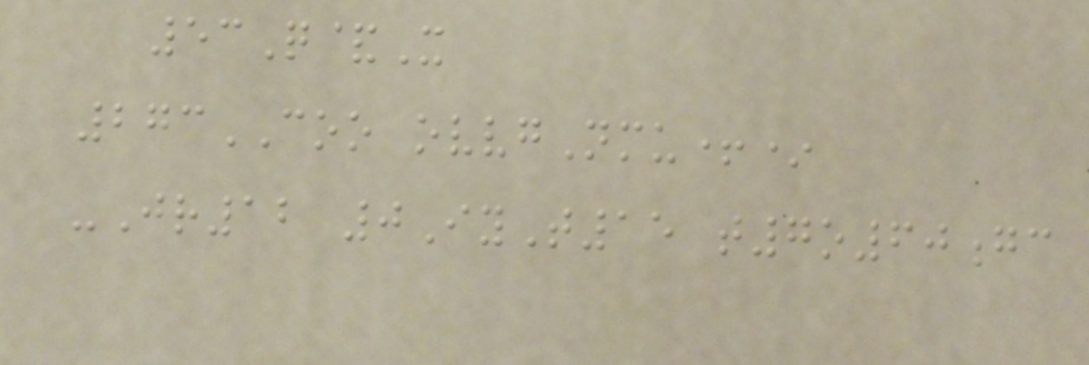53Q&X
273COO ovvgNmu+*
-Jr12 0IyT15 t7o60gc
